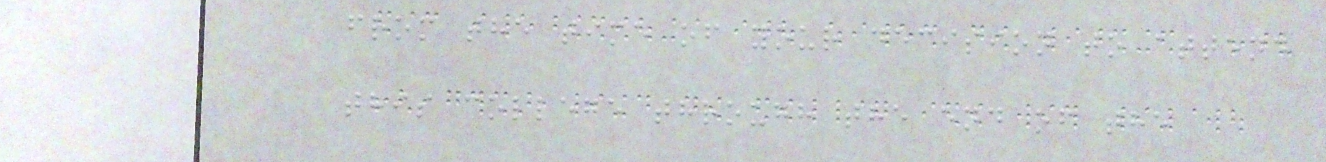from the time of your decision to attend
this college through the end of the
